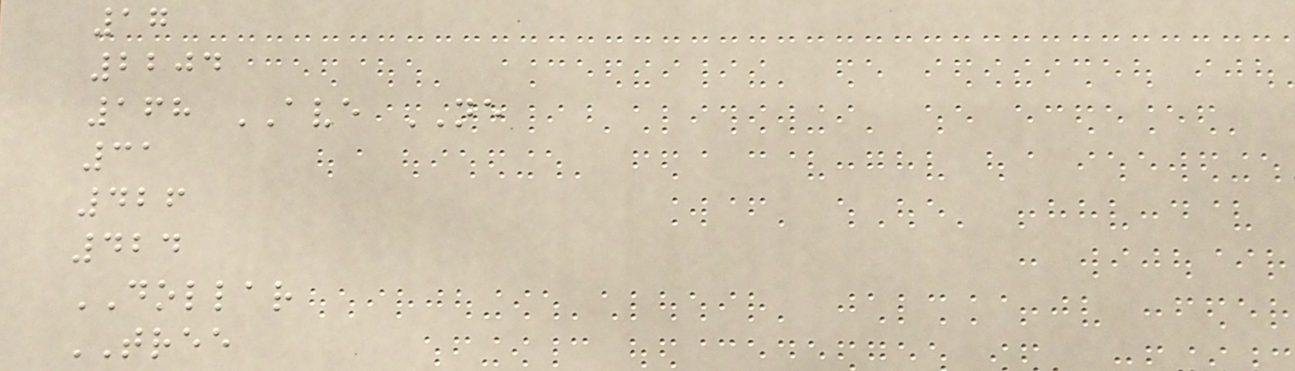17
2204
168 AVE NE
31
426
424
DOLLAR
TREE
